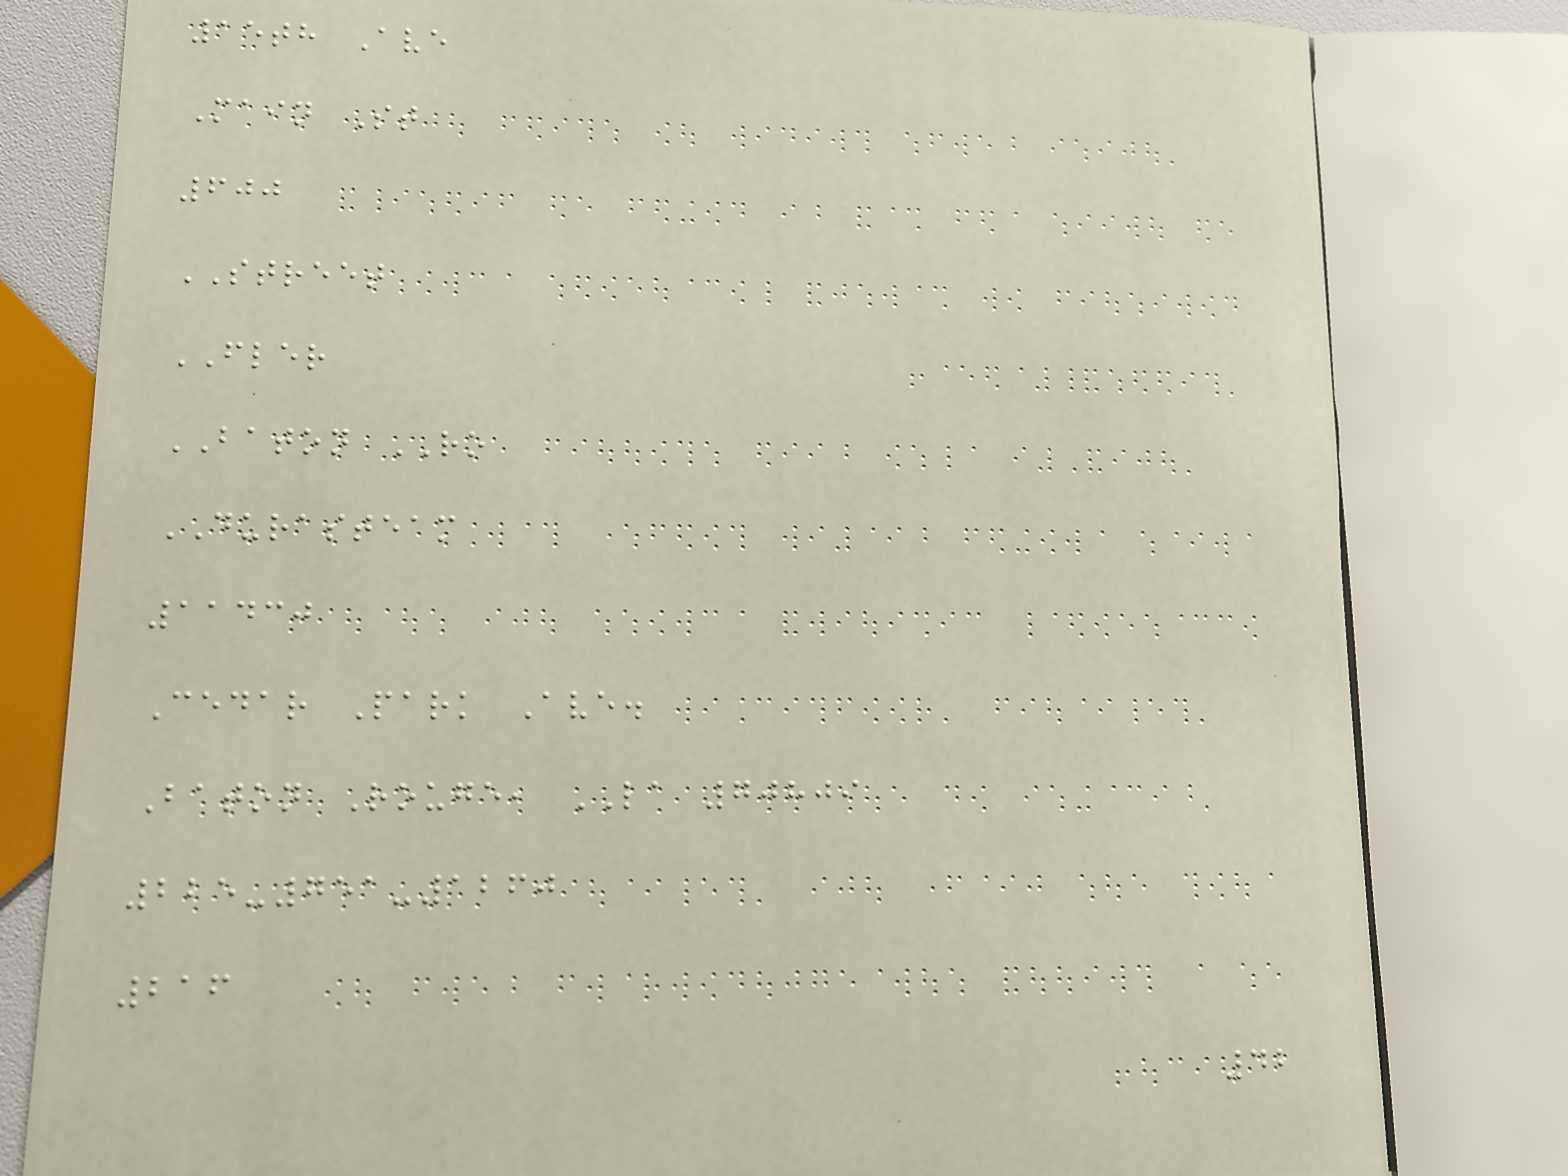15th Ave
Main St
600
STREET
FLER
BATON RO
DURASTEAM
11430
Cedar Park Ave.
Baton Rouge, LA 70809
225-751-1260
216
42
